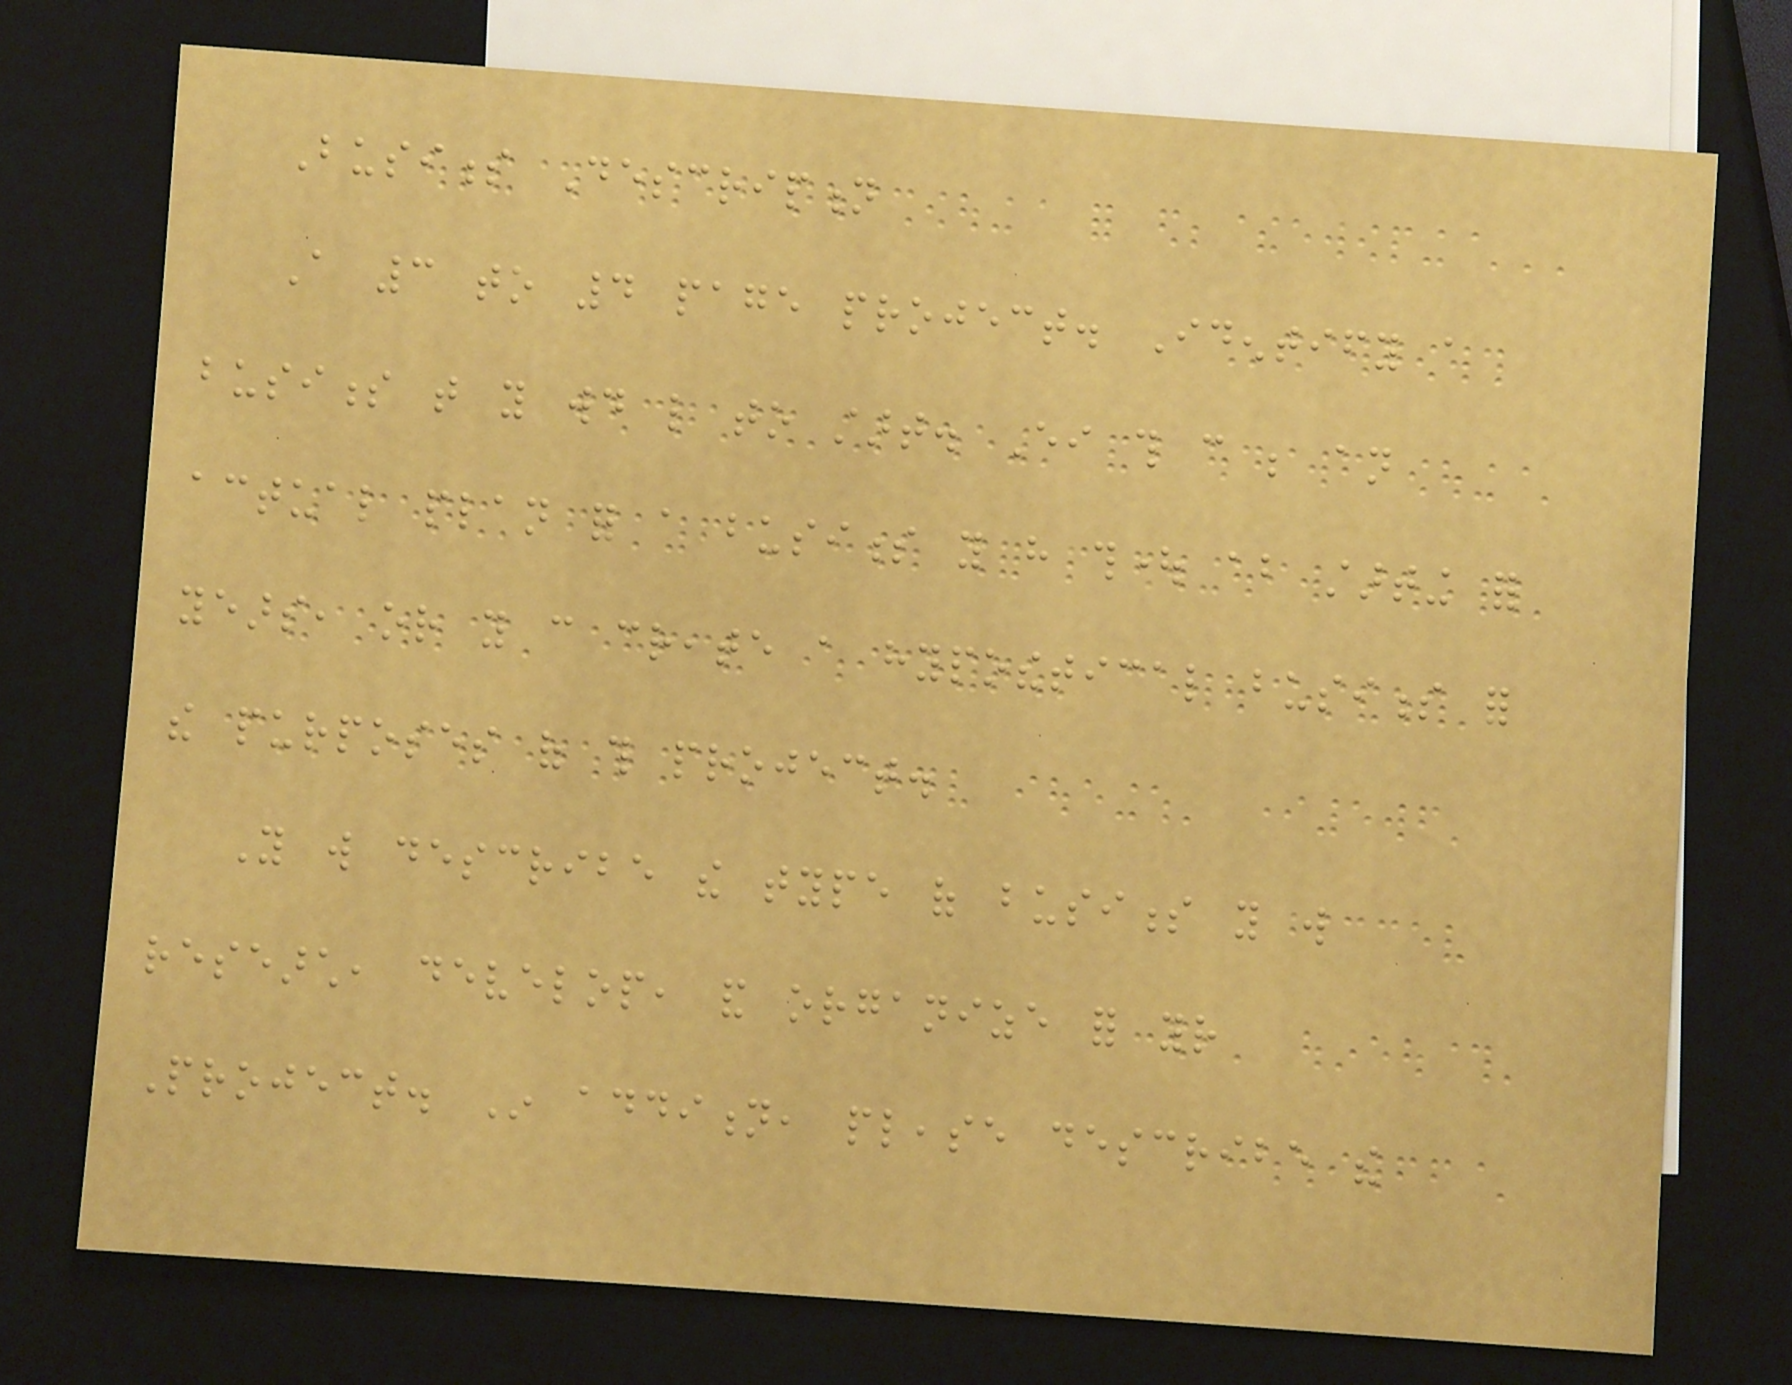Business Description
A 3 to 4 page project. Identify a
business that you would like to start. Either this can be an
actual plan for a business you have thought about starting for
years, or you can create a hypothetical business for
the purposes of this project.
You will describe the type of business you will
research, develop, and organize for your
Project. In addition, please describe the
